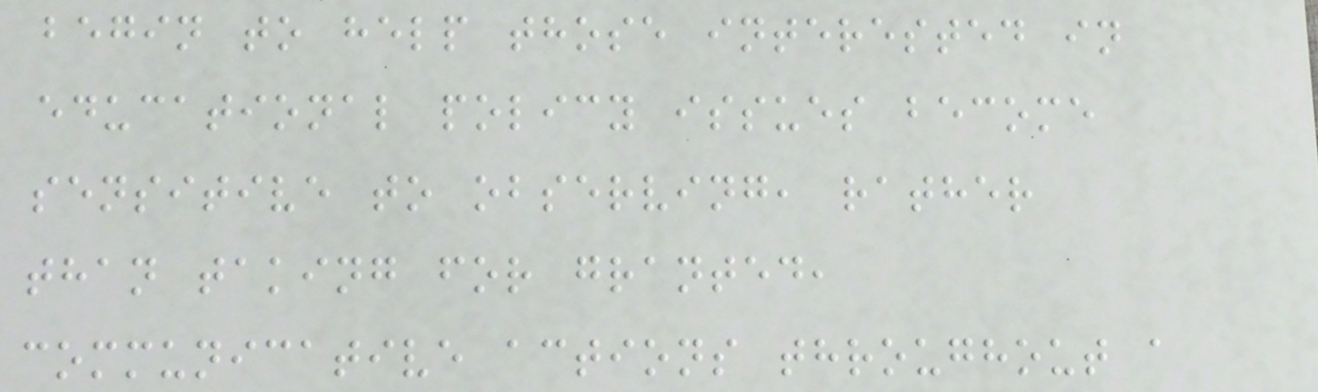begin to help those interested in
educational policy issues become
sensitive to observing, rather
than taking for granted,
communicative actions throughout a
